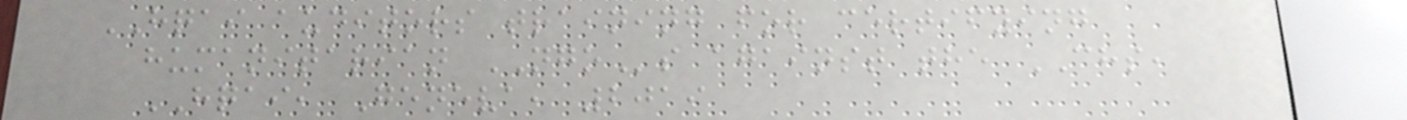HQAI auditors training for certifying
humanitarian NGOs against the CHS,
HQAI, Geneva, 2019
